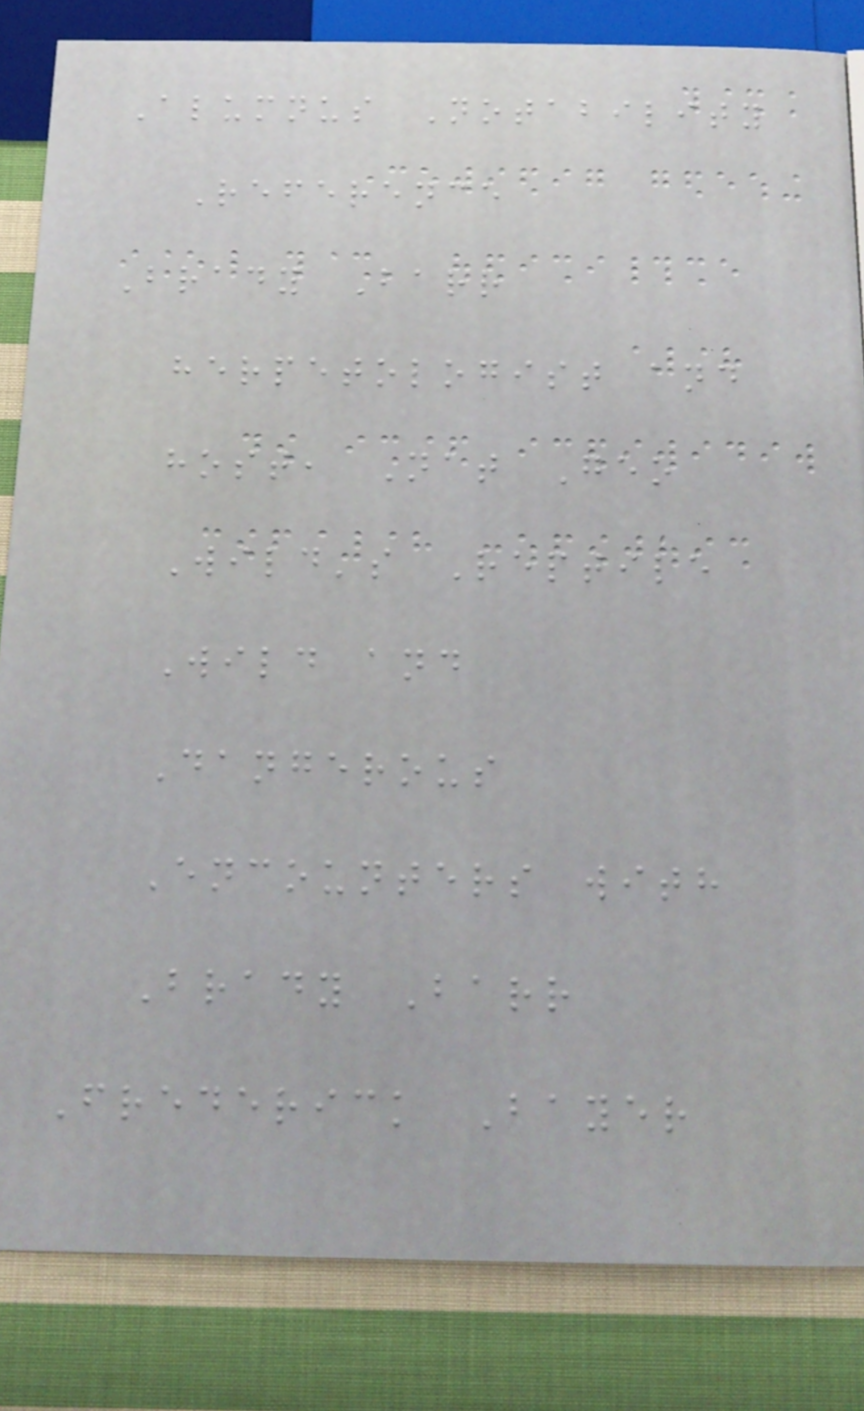Alumnus Notability
Reference
Brady Barr
herpetologist and
host, Nat Geo
Wild's Reptile
Wild and
Dangerous
Encounters with
Brady Barr
Frederick Bayer
